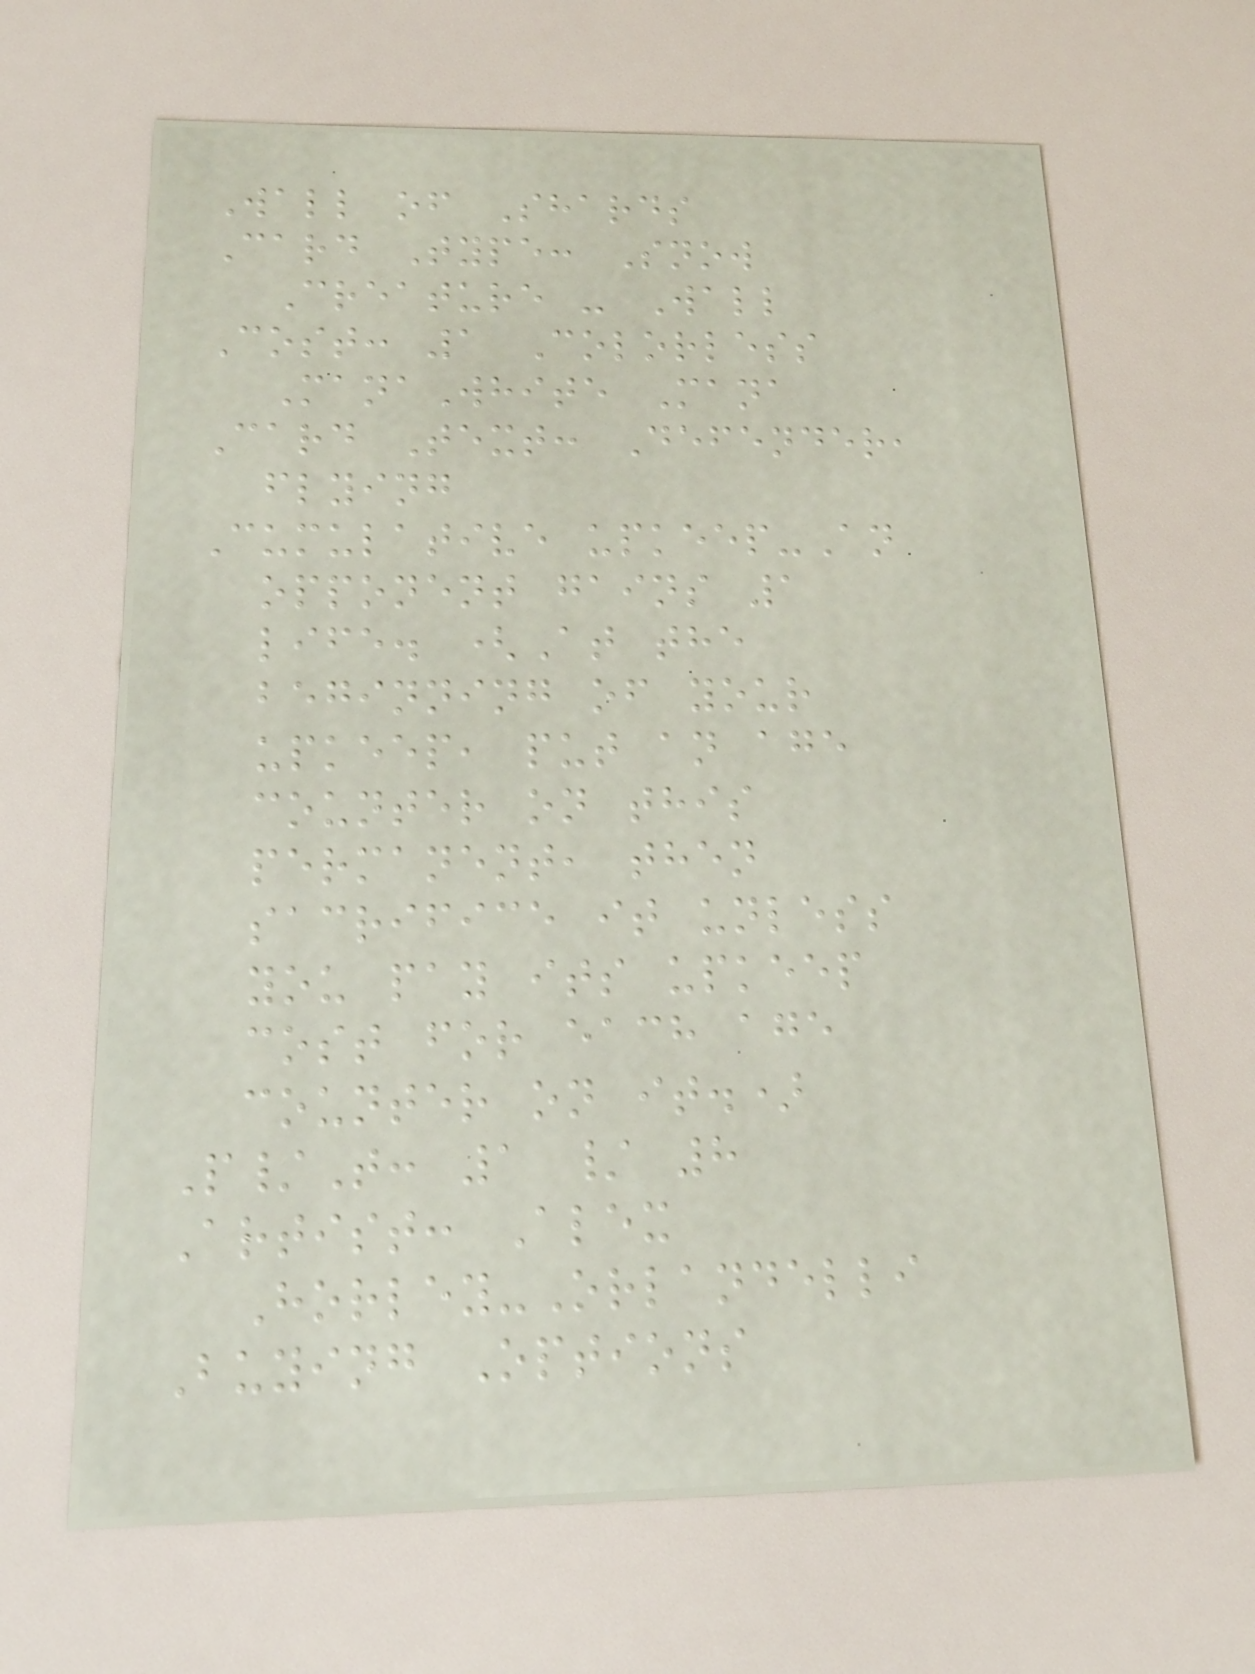Wall of Shards
Card Type: Snow
Creature - Wall
Cost: 1 Colorless
ManaWhite Mana
Card Text: Defender,
flying
Cumulative upkeep-An
opponent gains 1
life. (At the
beginning of your
upkeep, put an age
counter on this
permanent, then
sacrifice it unless
you pay its upkeep
cost for each age
counter on it.)
P/T: 1 / 8
Artist: Alex
Horley-Orlandelli
Buying Options
